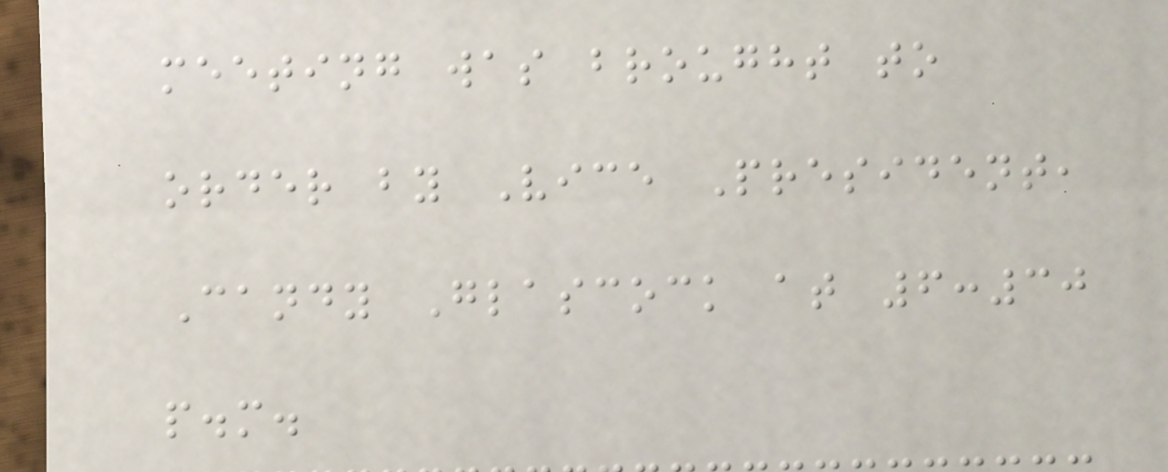meeting was brought to
order by Vice President,
Candy Glascock at 6:30
p.m.
